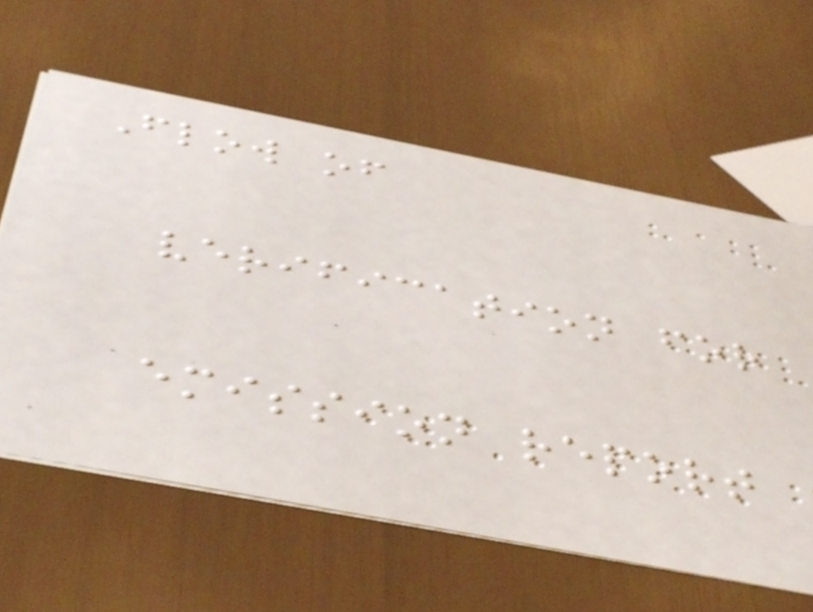Flow of
verification for
emission report
